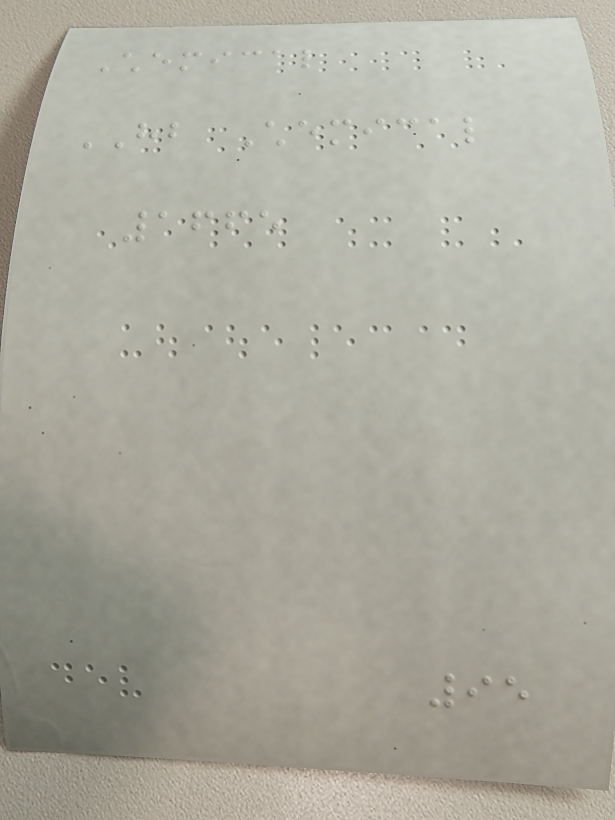Chemical
HB Chemical
1665
95
